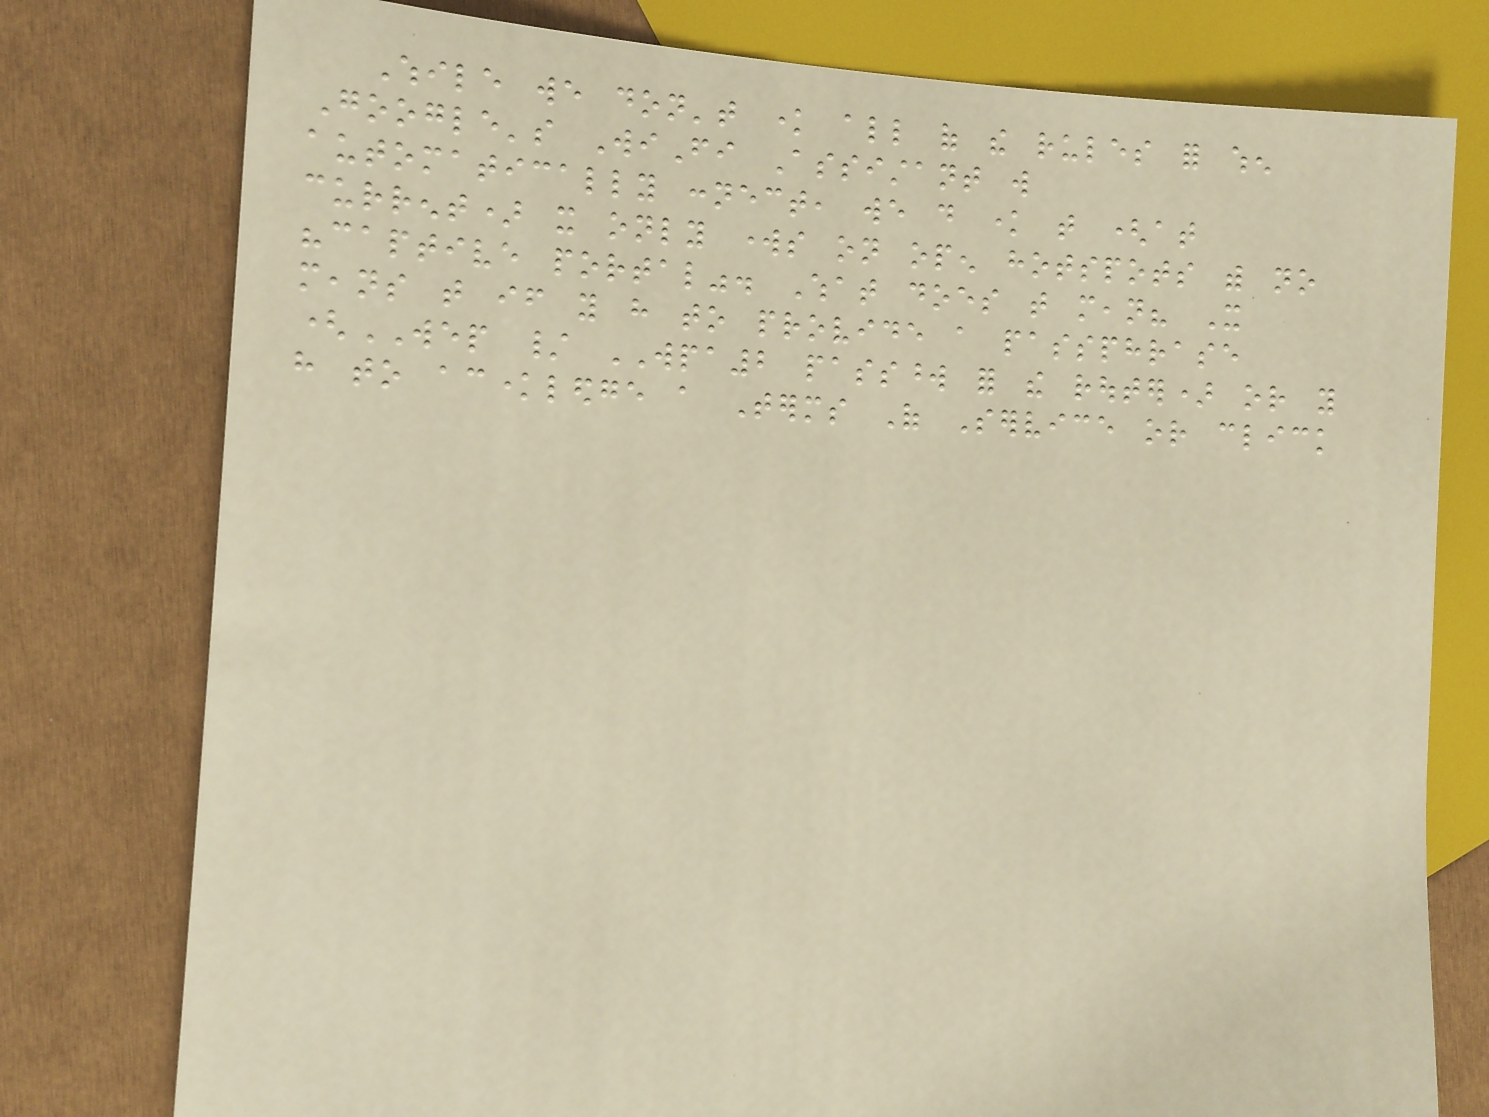While we don't know all of the rules for when
Google's WiFi Assistant will
automatically connect, we do know that (at
current) it only works on open hotspots with no
"captive portal". What does that mean? It
means that if you have to provide a passphrase
(WEP / WPA2 password for the router) or you
have to acknowledge a Terms Of Service or click
